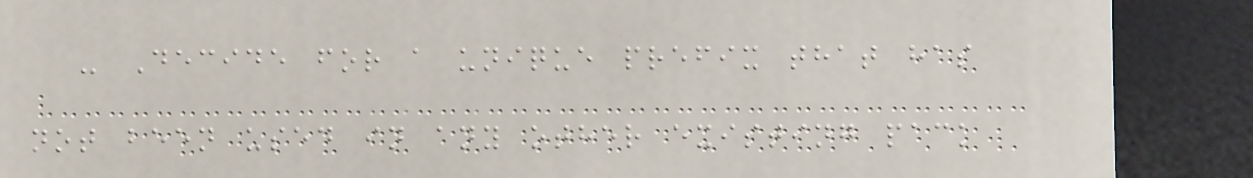- Decide for a unique prefix that has
not been used in any other existing pack
